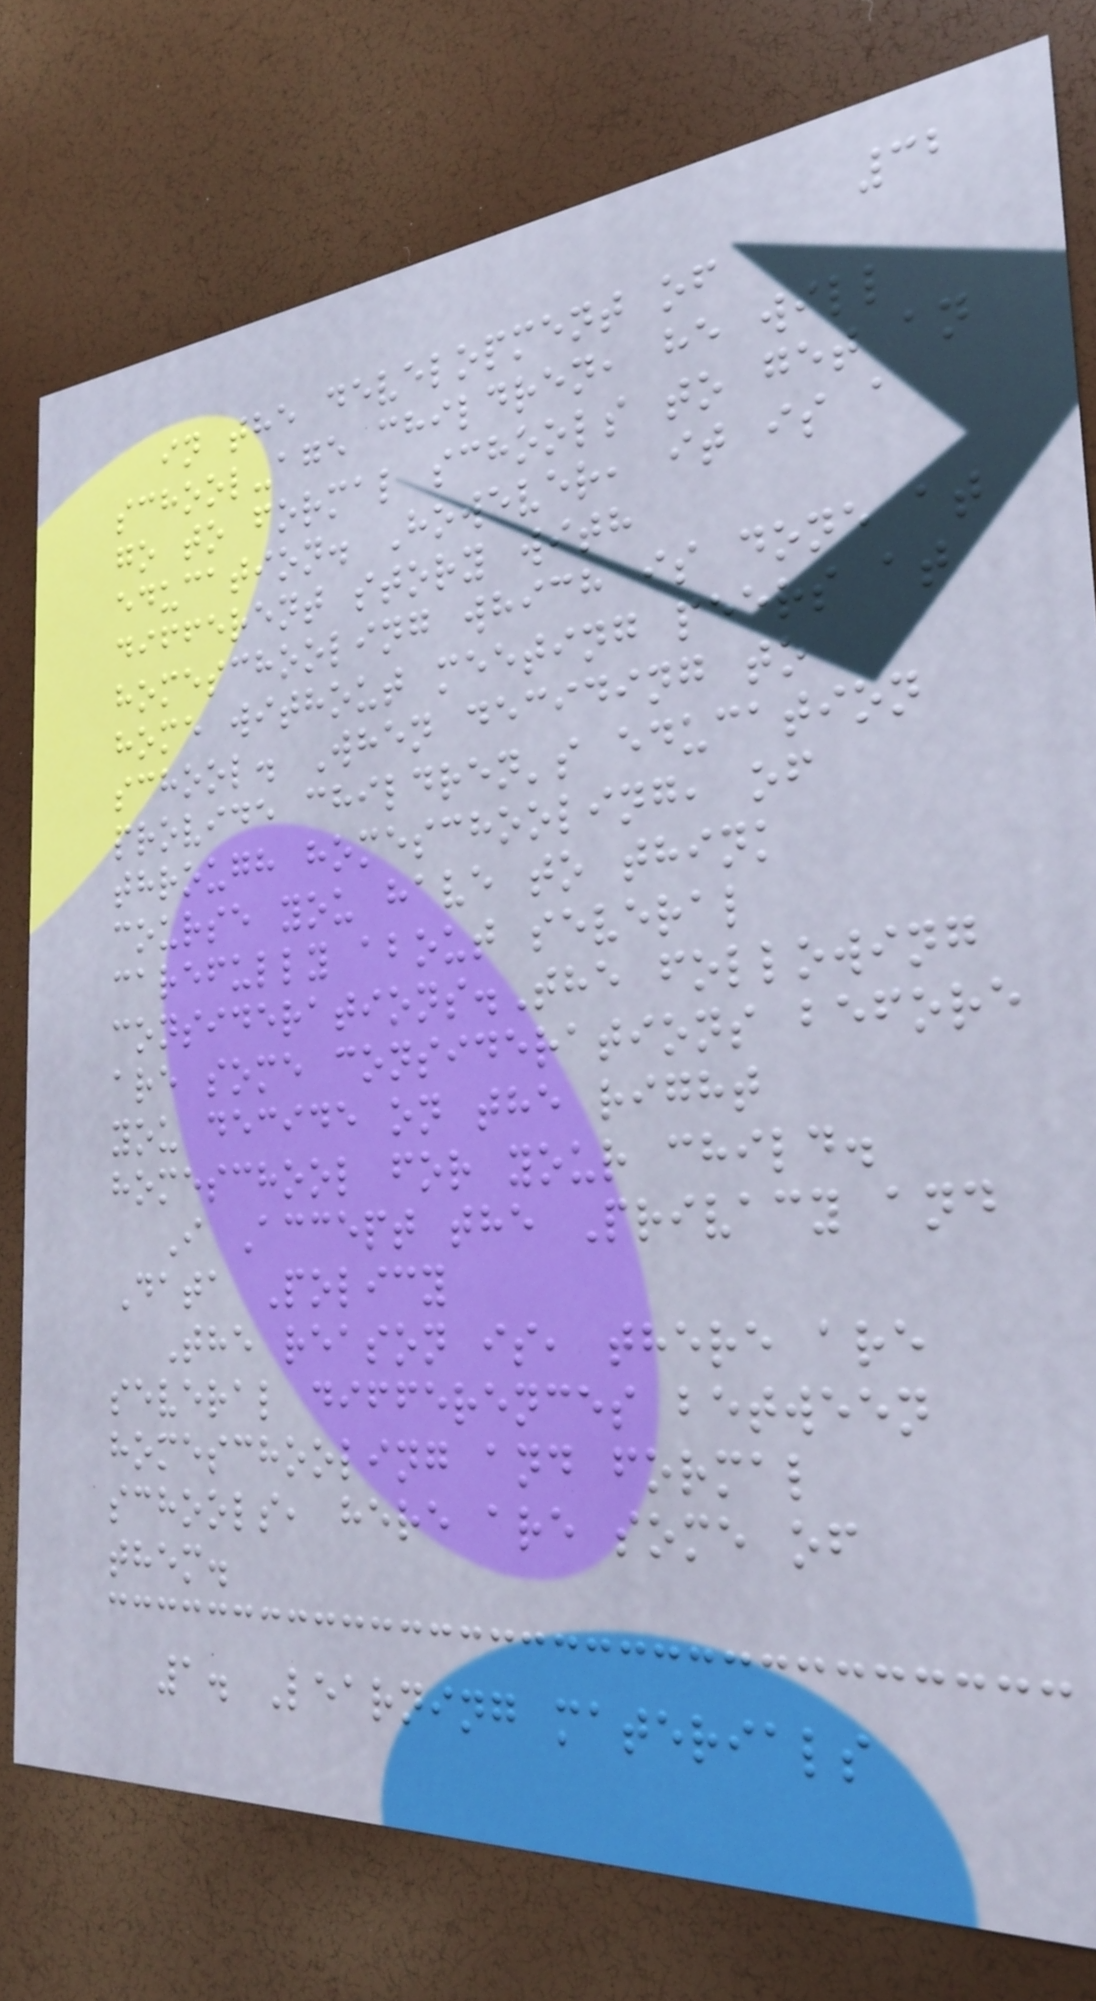32
in the development of
school-age children, he will
go to formal schools to get an
education. However, it is a
different story with
homeschooling which is done at
home without meeting peers at
school. When deciding to
provide children's education
through homeschooling, of
course you have to think
carefully about several
considerations.The following
are some considerations before
you decide on the right
homeschool for your child.
I Accept the Privacy and
Data Policy
The reason is, there are
several differences between
homeschooling and formal
schools, here are some of
them.
1. Learning materials
